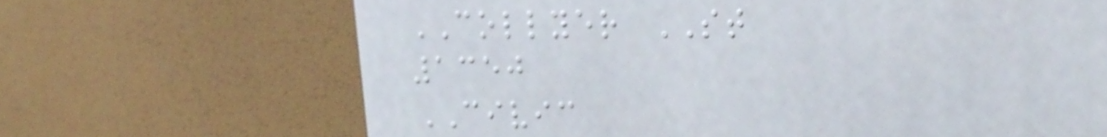COLLYER ST
1350
CIVIC
